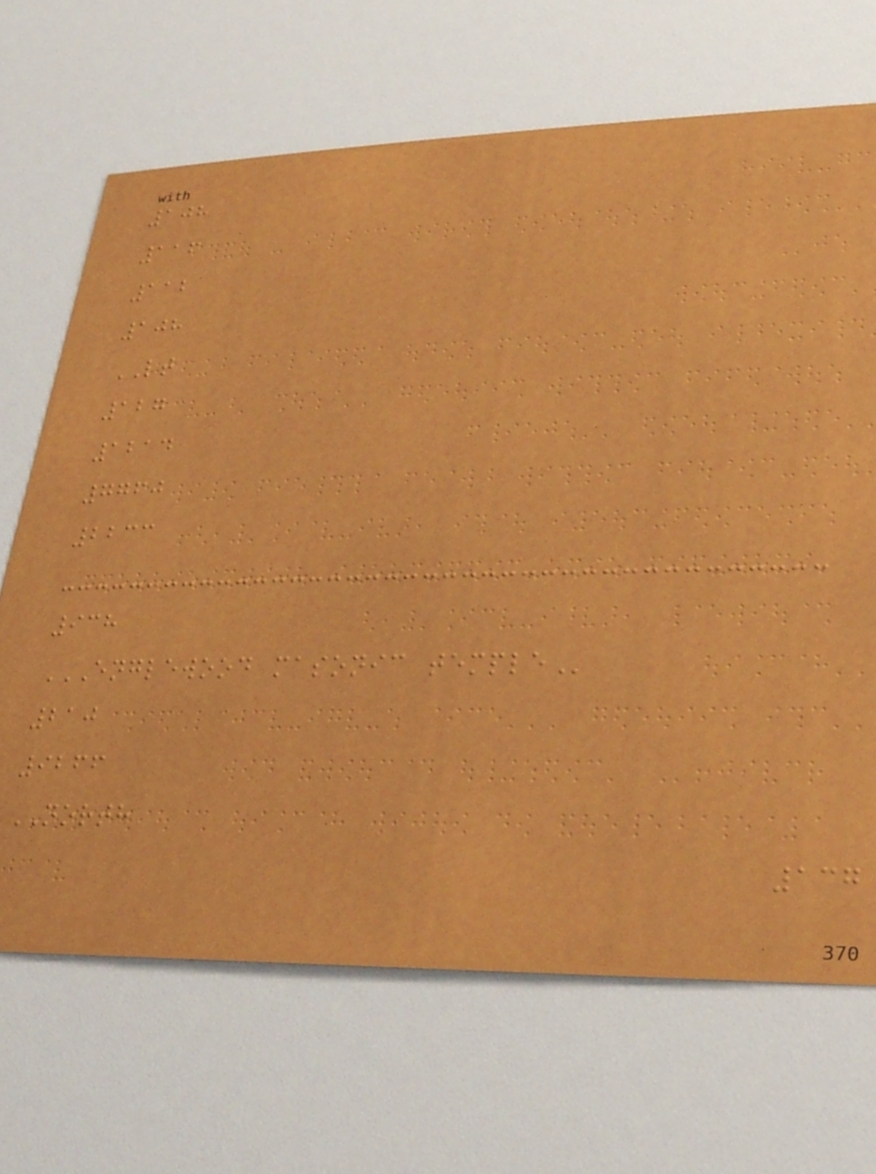108
116
112
108
LT
127
1214
7760
2233
938
ENGLEWOOD MASONIC TEMPLE
210
9266
NORTH
137
